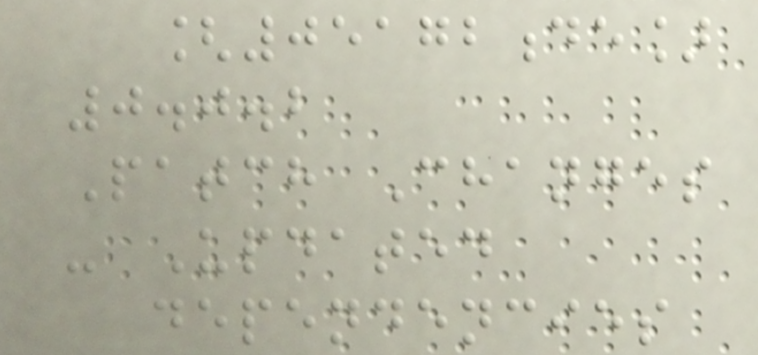[05172de]
0.0.2
Patch Changes
- Updated
dependencies
